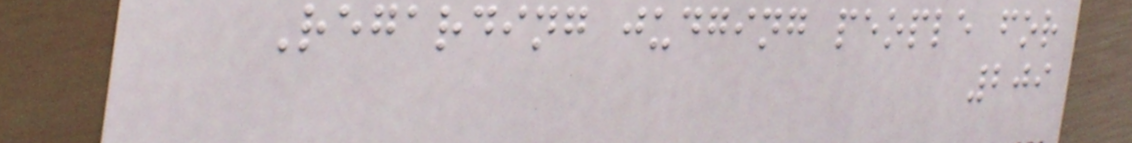Regarding judging people for
209
